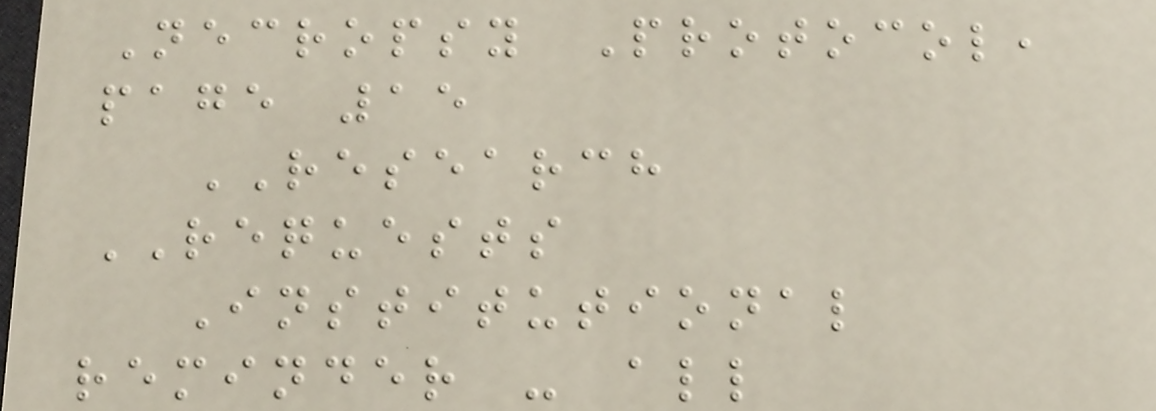Necropsy Protocol,
page 15
RESEARCH
REQUESTS
Institutional
reminder - all
